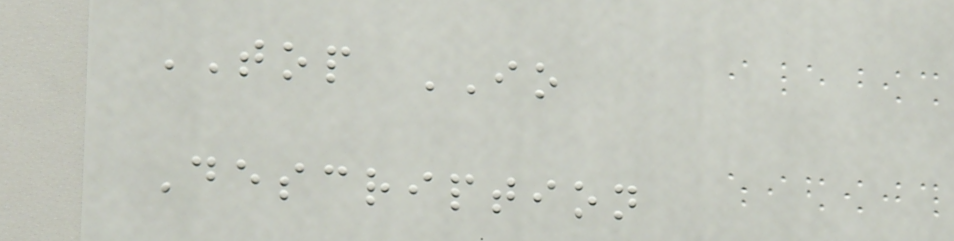TOP IO
Description
